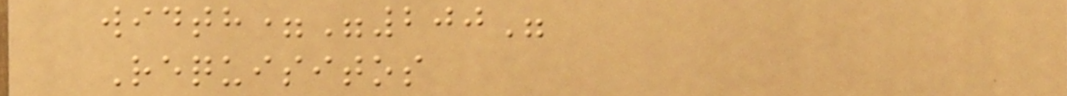width="200"
Requisitos
